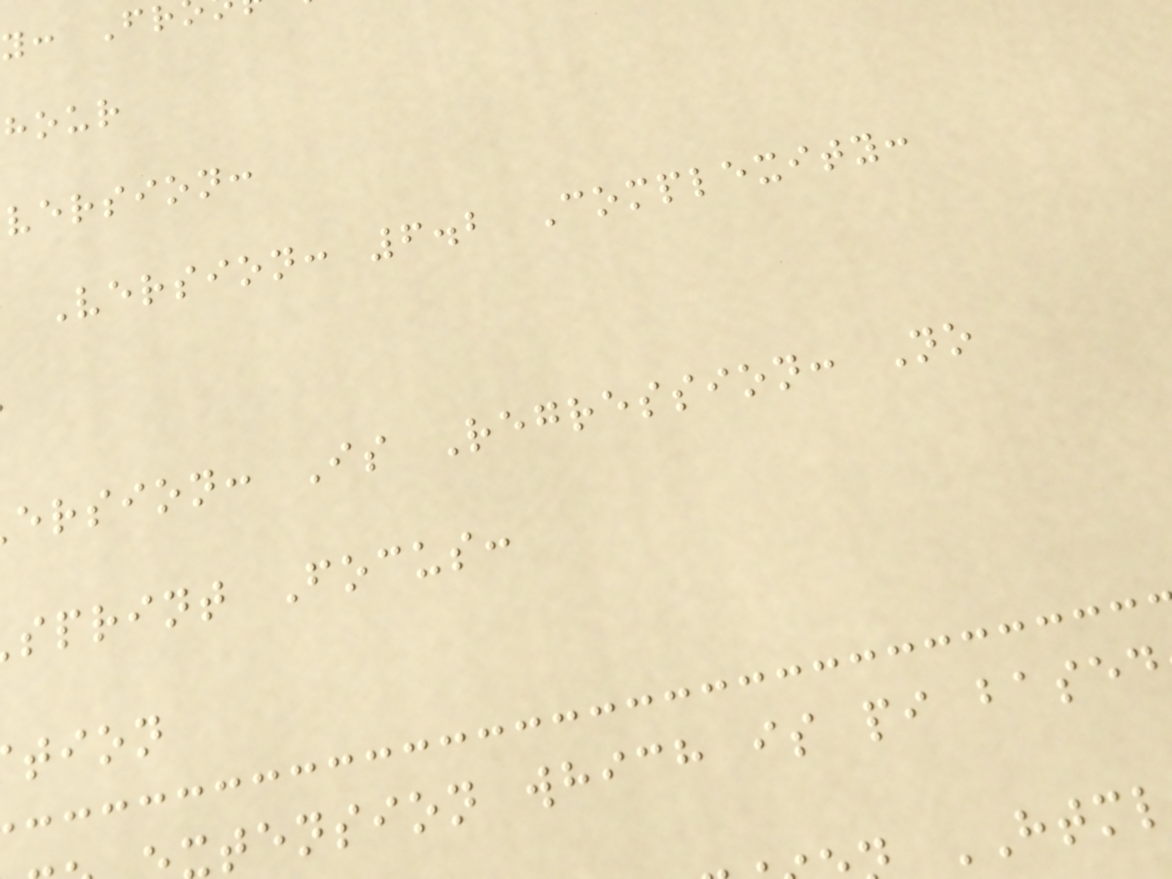hour
version:
Version: 6.2 Complexity:
ersion: Is Regression: No
sprint Focus:
tion
tension which is pi based
